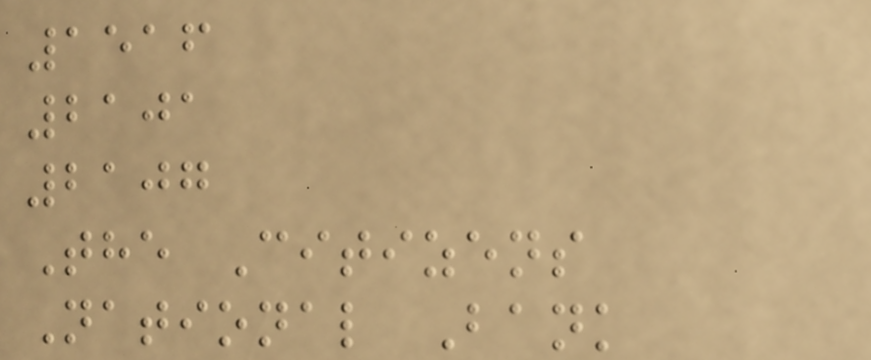1516
2101
2107
The Citizens
National Bank
